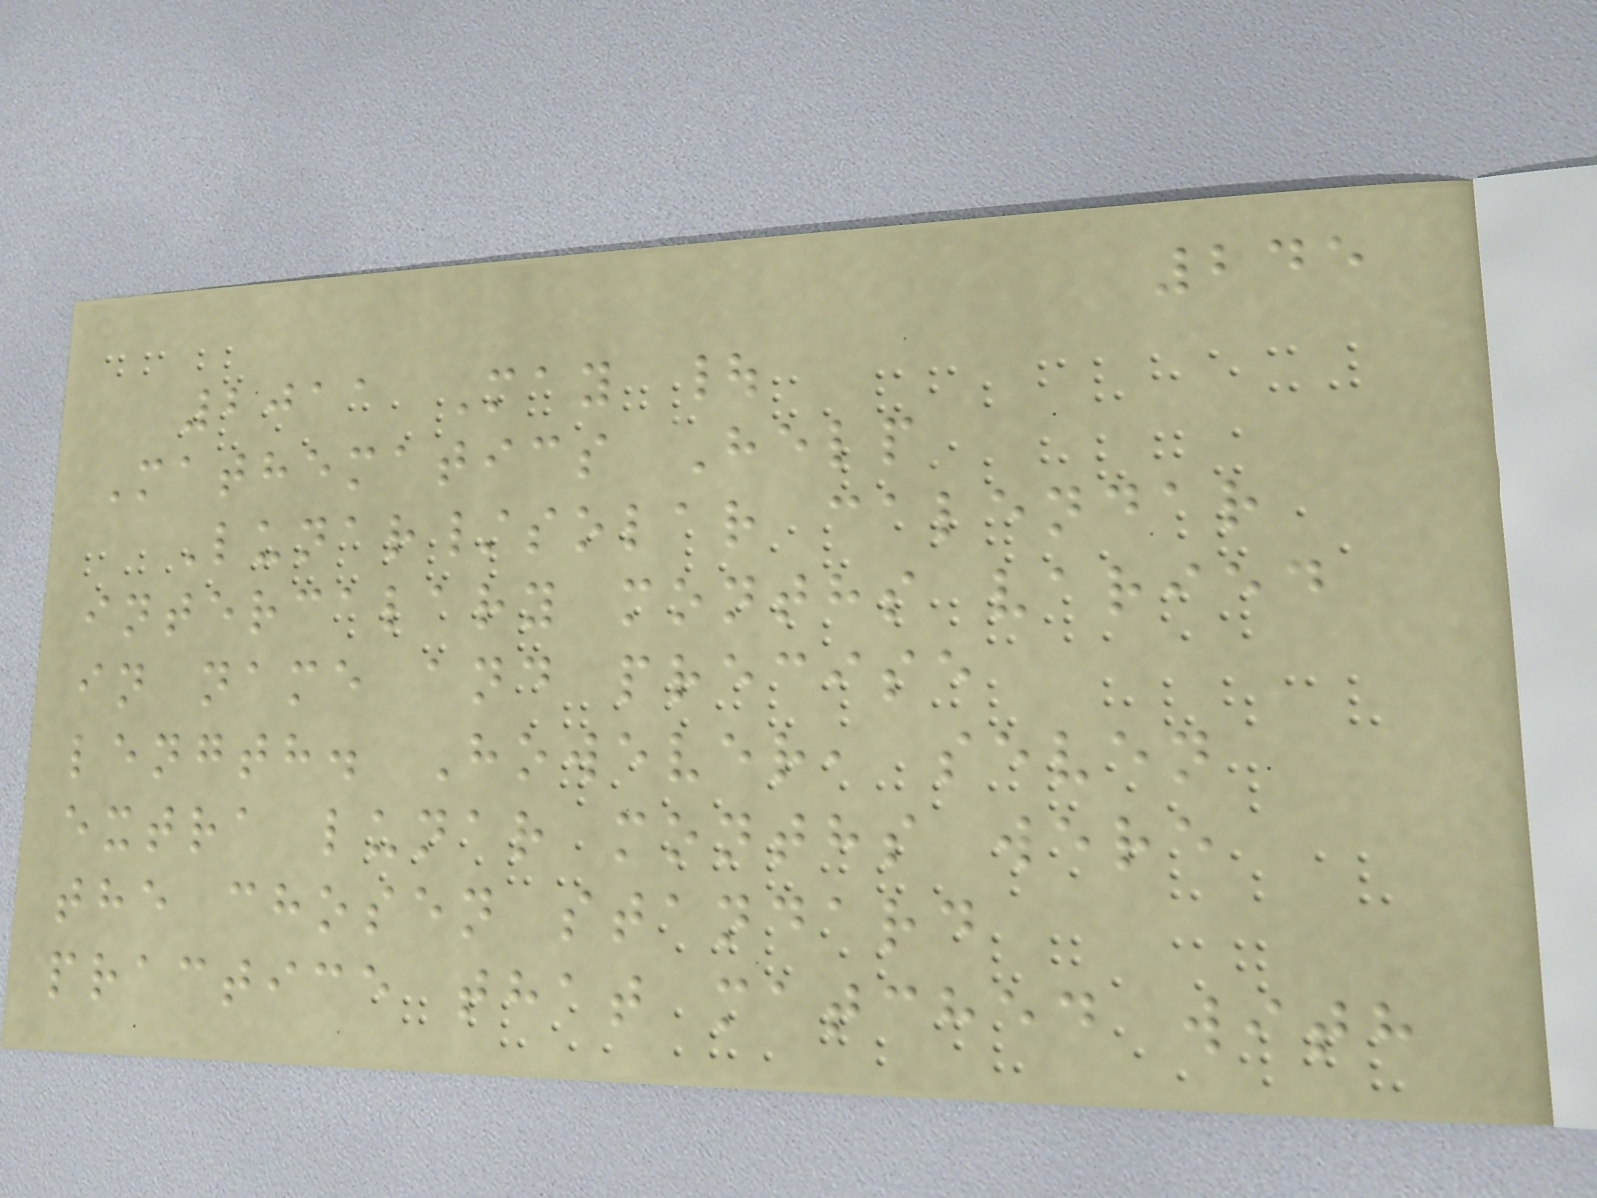245
2011 May |
Mathematics Help
Lunar/solar calendar
intercalary months varied
in name and precise
length. However, seven
extra lunar months were
the chosen standard
practice that matched with
